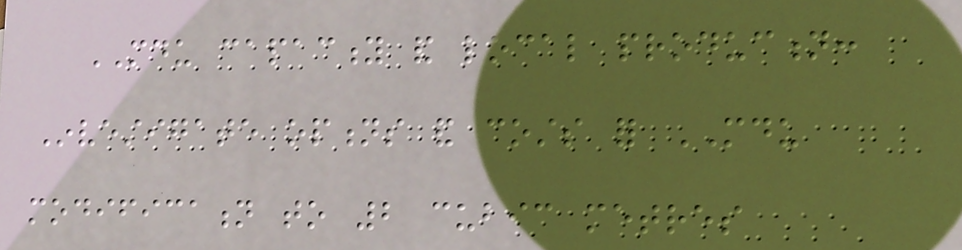MDU capacity and local production:
Investigate options and costs for MDU
modification to 2 cubic metres
